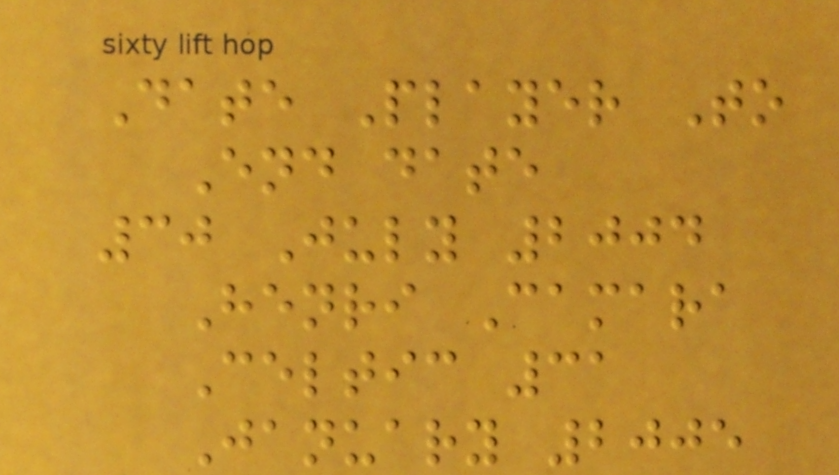Date Player To
End date
30 July 2004
Henri Camara
Celtic 31
January 2005
